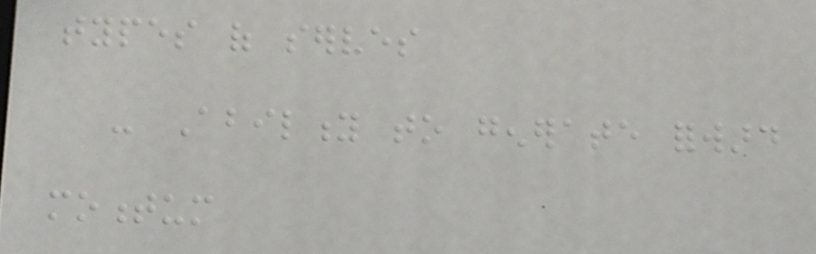types of serves
- Ability to generate forward
momentum
